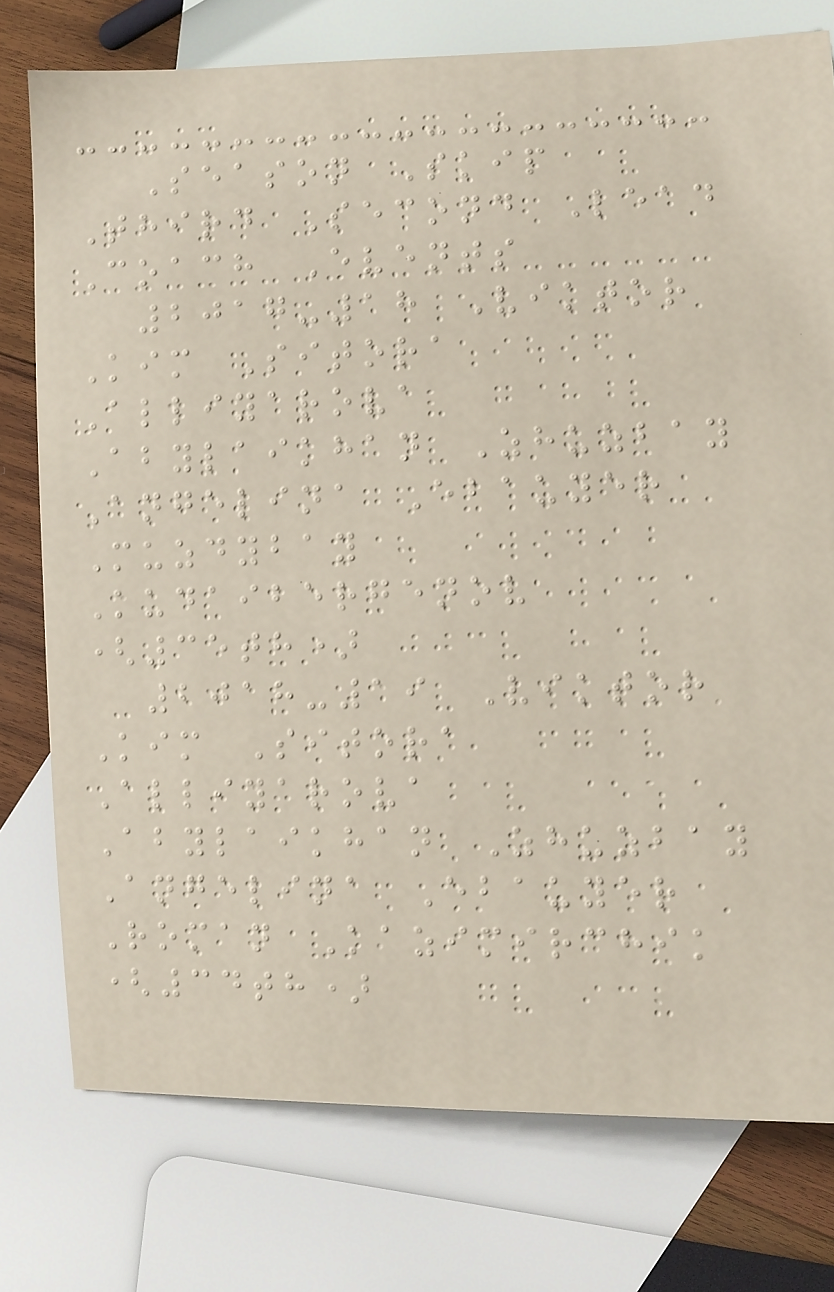Season Skip
Third Second Lead
Coach Events
2017-18 Viktor
Kim Sitora
Alliyarova
Abylaikhan Zhuzbay
Angelina Ebauyer
Muzdybay
Kudaibergenov
(35th)
2018-19 Viktor
Kim Sitora
Alliyarova
Abylaikhan Zhuzbay
Angelina Ebauyer
Roman Kazimirchik
(34th)
